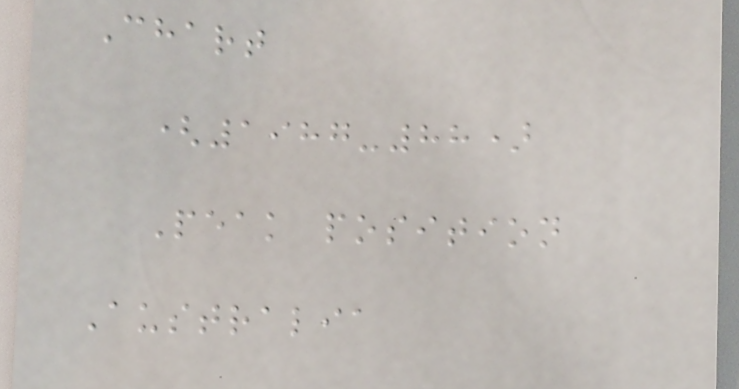Chart
(1987-88)
Peak position
Australia
